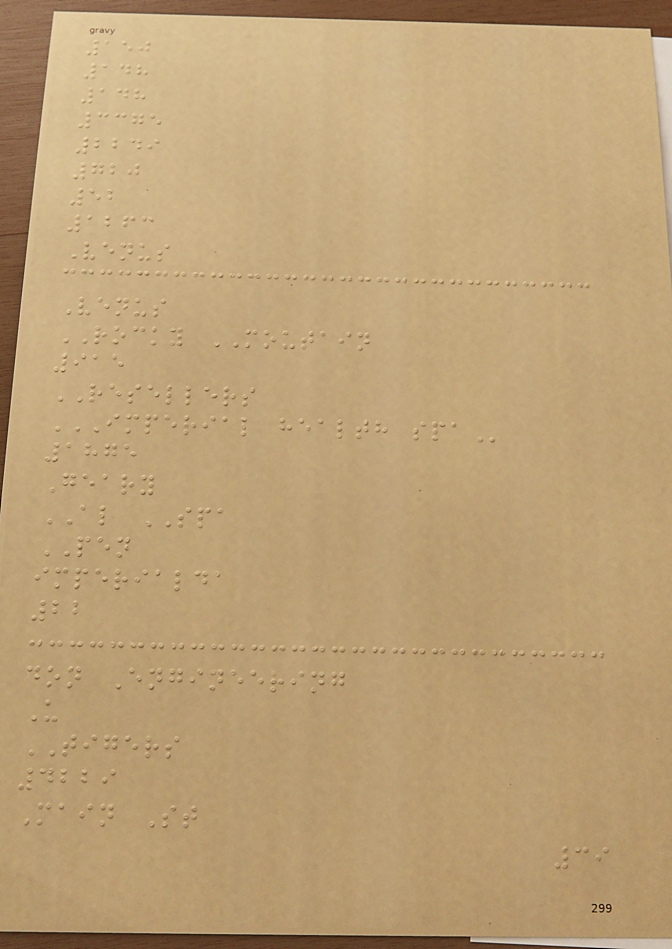150
148
148
3375
2249
720
52
1263
Venus
Venus
ROCKY MOUTAIN
915
RESELLERS
IMPERIAL HEALTH SPA
1875
Geary
AL SPA
PEN
imperialda
22
don Engineering
U
TIGERS
4229
Main St
39
